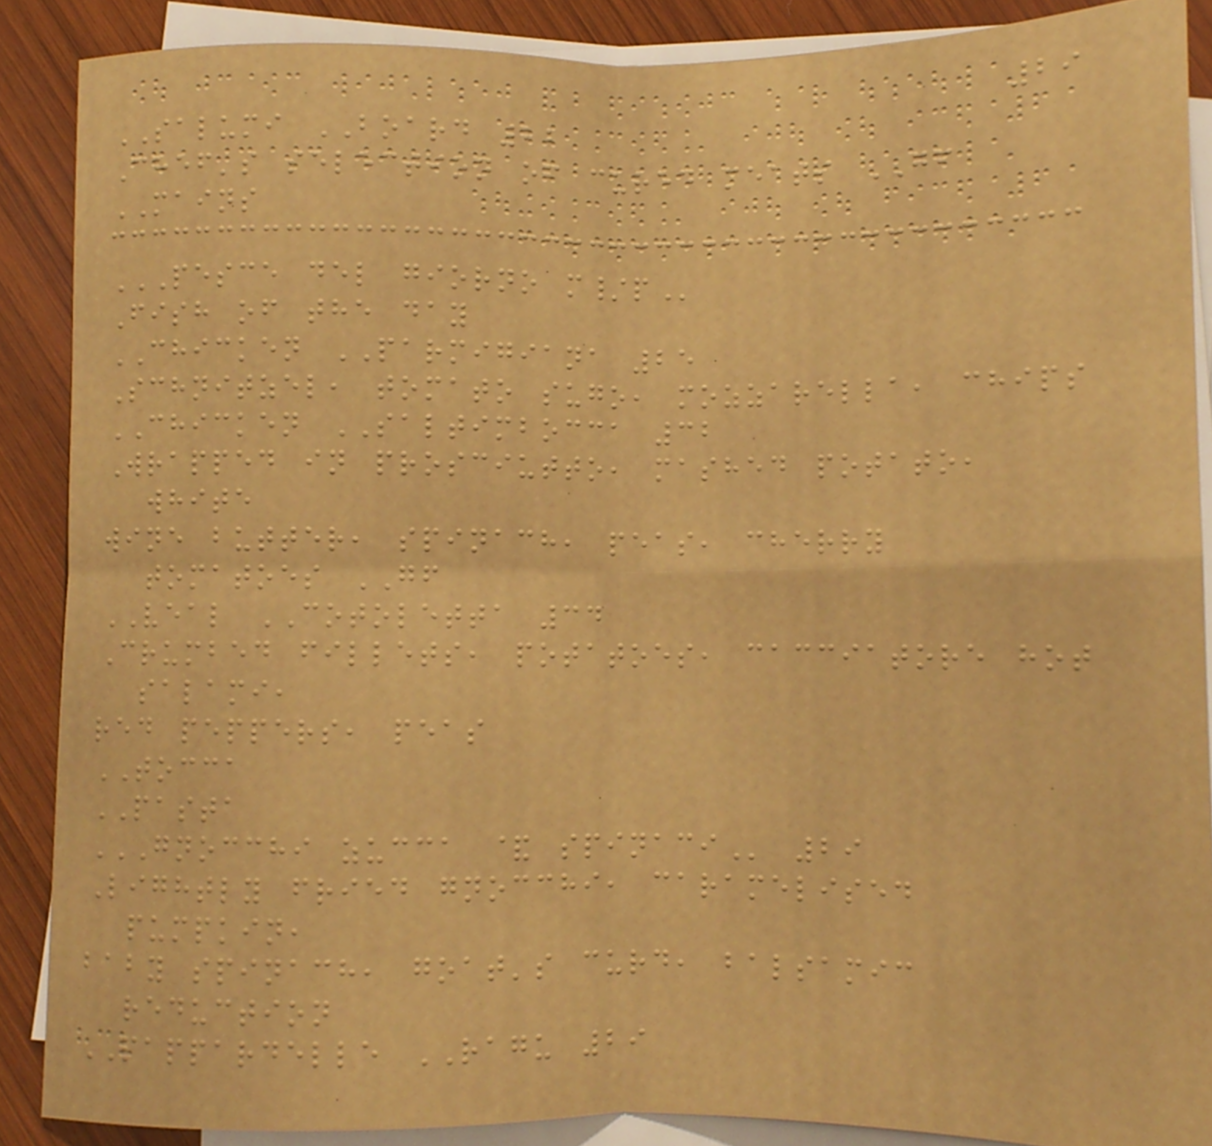29
SALUMI BOARD 22
Chef's selection of cured meats GF
MAINS
PESCE DEL GIORNO M/P
Fish of the day
CHICKEN PARMIGIANA 25
Schnitzel, tomato sugo, mozzarella, chips
CHICKEN SALTIMBOCCA 32
Wrapped in prosciutto, mashed potato,
white
wine butter, spinach, peas, cherry
tomatoes GF
VEAL COTOLETTA 34
Crumbed fillets, potatoes, cacciatore hot
salami,
red peppers, peas
TOCCA
PASTA
GNOCCHI ZUCCA & SPINACI 29
Lightly fried gnocchi, caramelised
pumpkin,
baby spinach, goat's curd, balsamic
reduction
PAPPARDELLE RAGU 29
